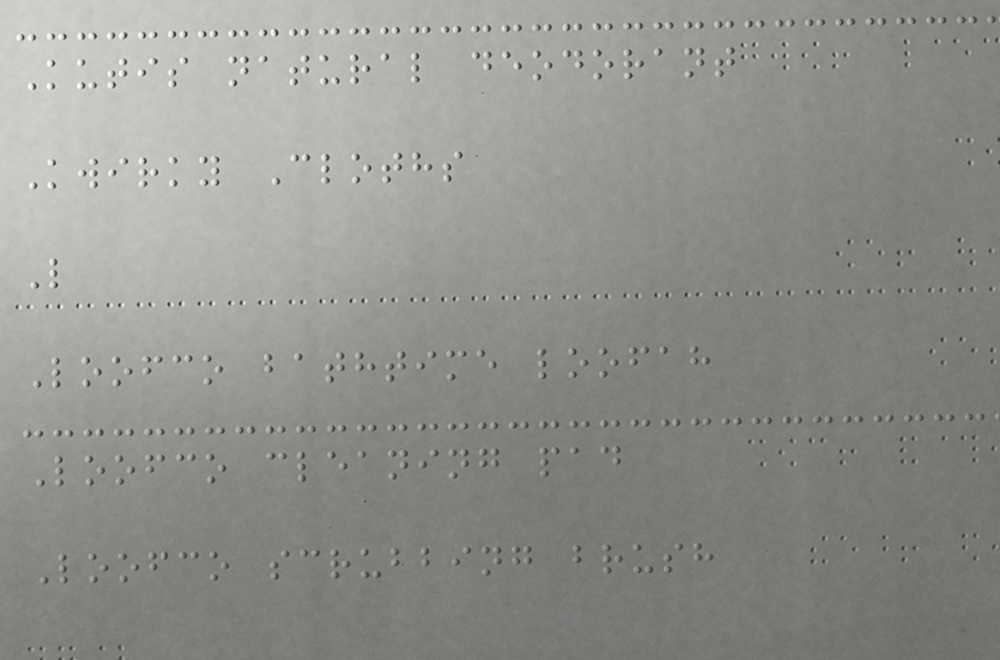Kutis natural deodorant
Kwirky Cloths
L
Loofco bathtime loofah
Loofco cleaning pad
Loofco scrubbing brush
